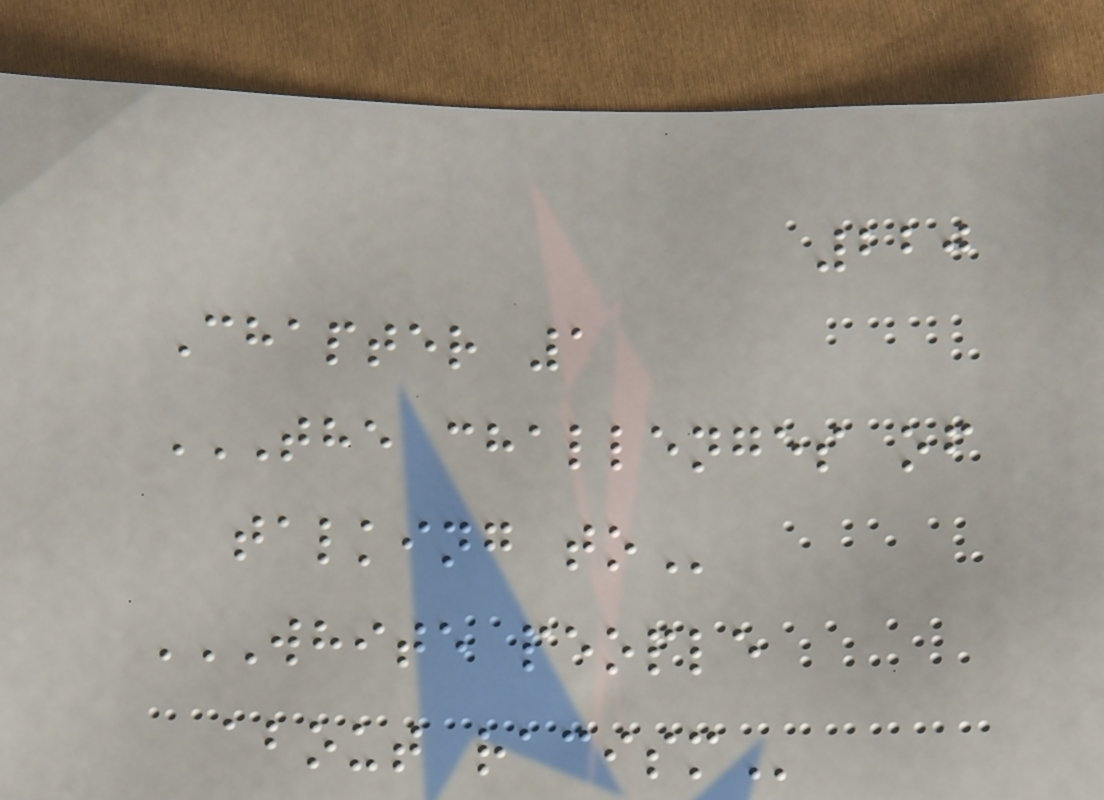220
Chapter 1
THE CHALLENGES OF
TALKING TO
WHITE PEOPLE
ABOUT RACISM
